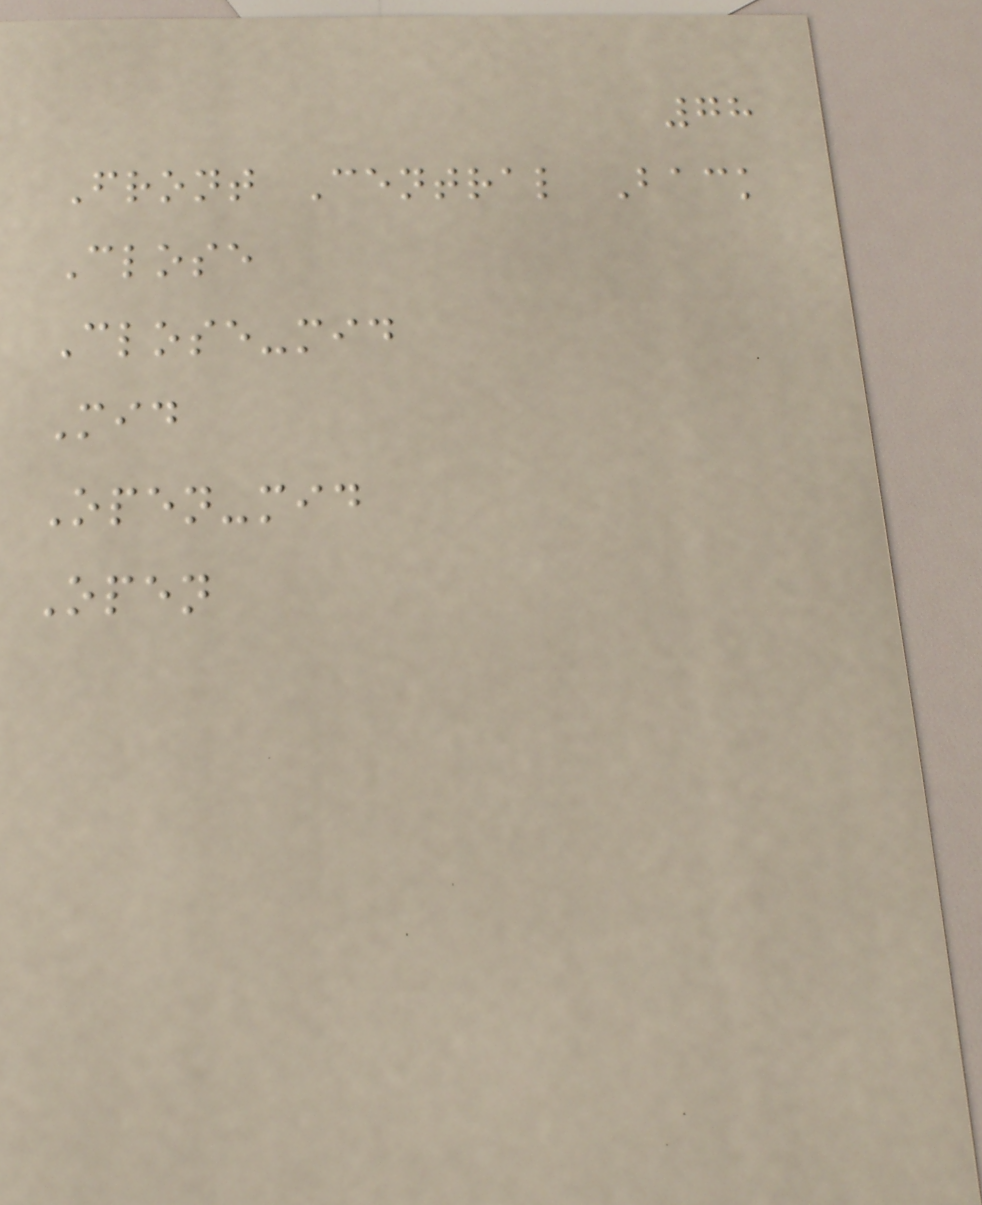78
Front Central Back
Close
Close-mid
Mid
Open-mid
Open
